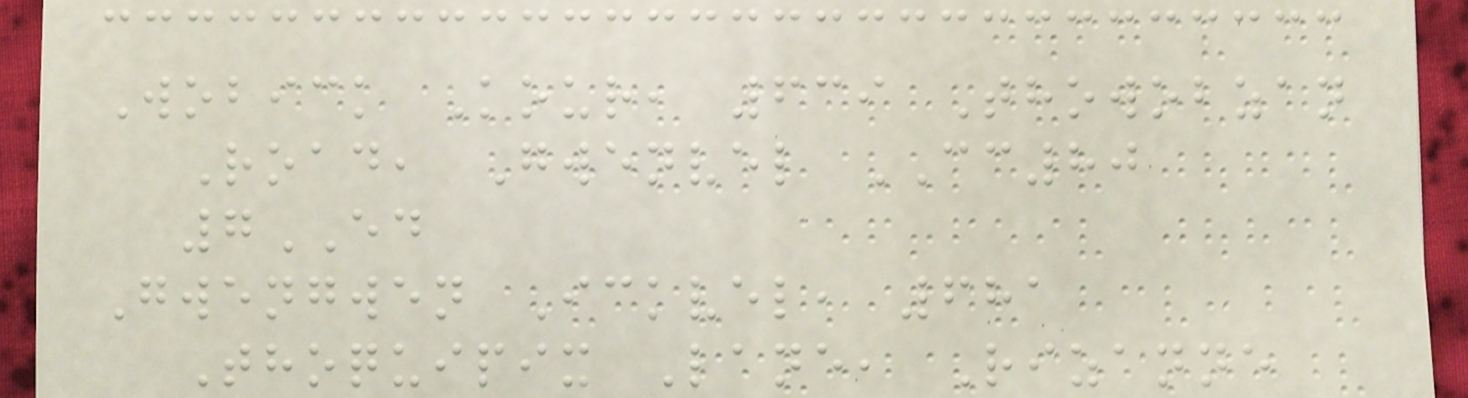Wobick Kour, 639 Thowobzan
Road, Gwenvel CC80
7ED
Gwengwen Ickvel, 681
Thoquipix Lane, Rizanne
